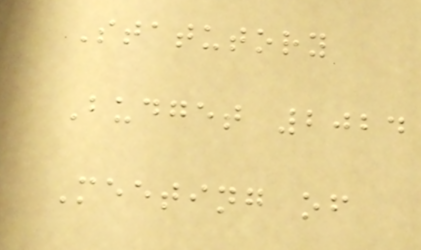Statutory
Budget 2024
Meeting of
